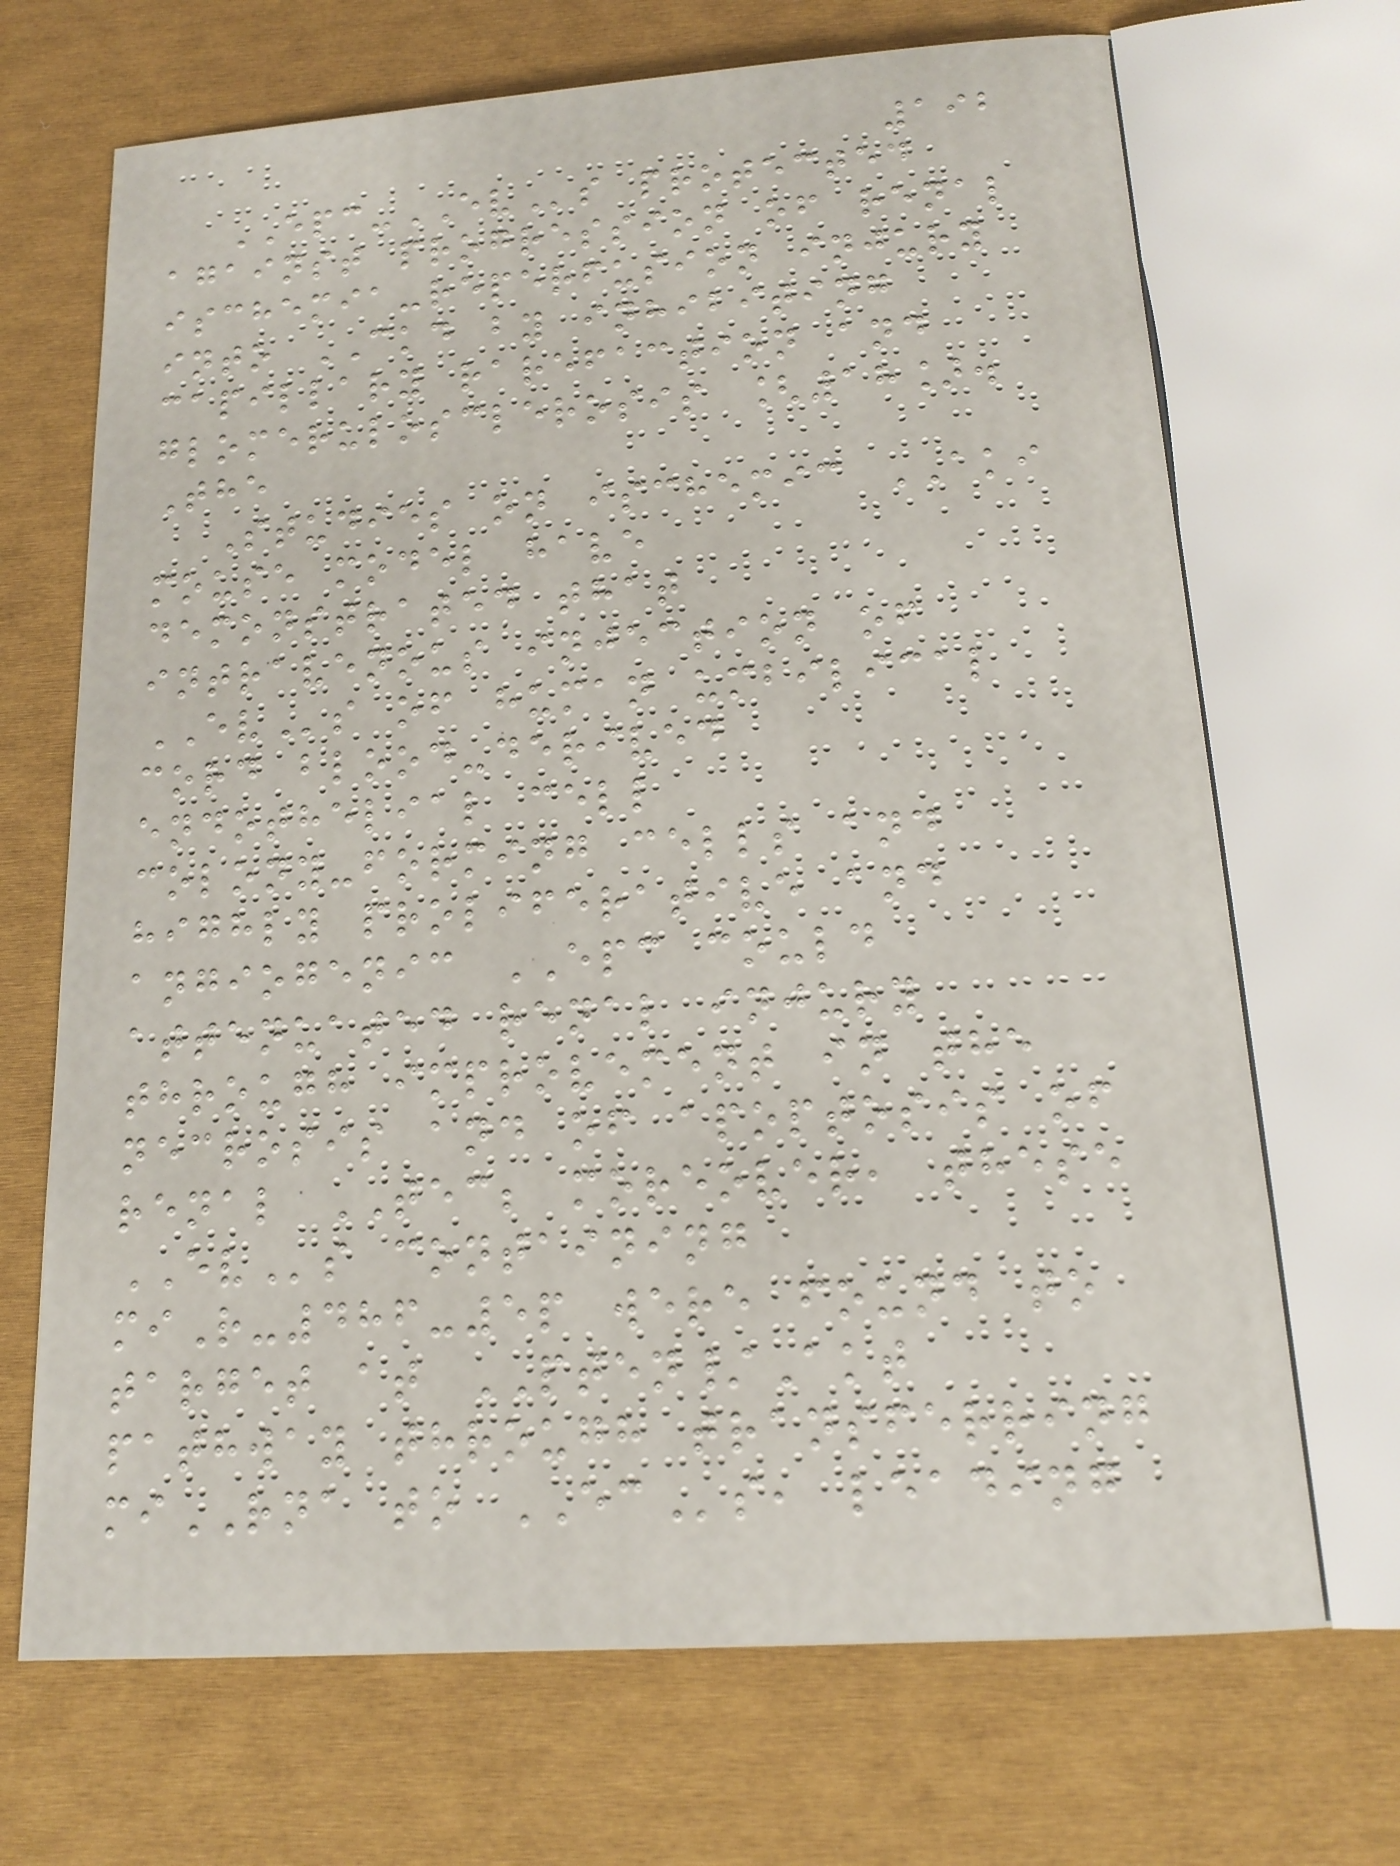192
EPC-EVs protected
against progression of renal
ischemia-reperfusion injury
into CKD by inhibiting
capillary rarefaction and
glomerulosclerosis [18].
The
Studies on ischemic AKI
mouse model have
demonstrated that
intravenous injection of
EVs of human umbilical
cord blood-derived
endothelial cell
colony-forming cells and
highly proliferative and
angiogenic EPC could
attenuated renal injury
through improvement in the
necrosis and of apoptosis of
renal TEC; moreover, these
EVs containing
miR-486-5p were found to
target at PTEN/Akt
pathway through transferring
miRNA to ECs, leading
